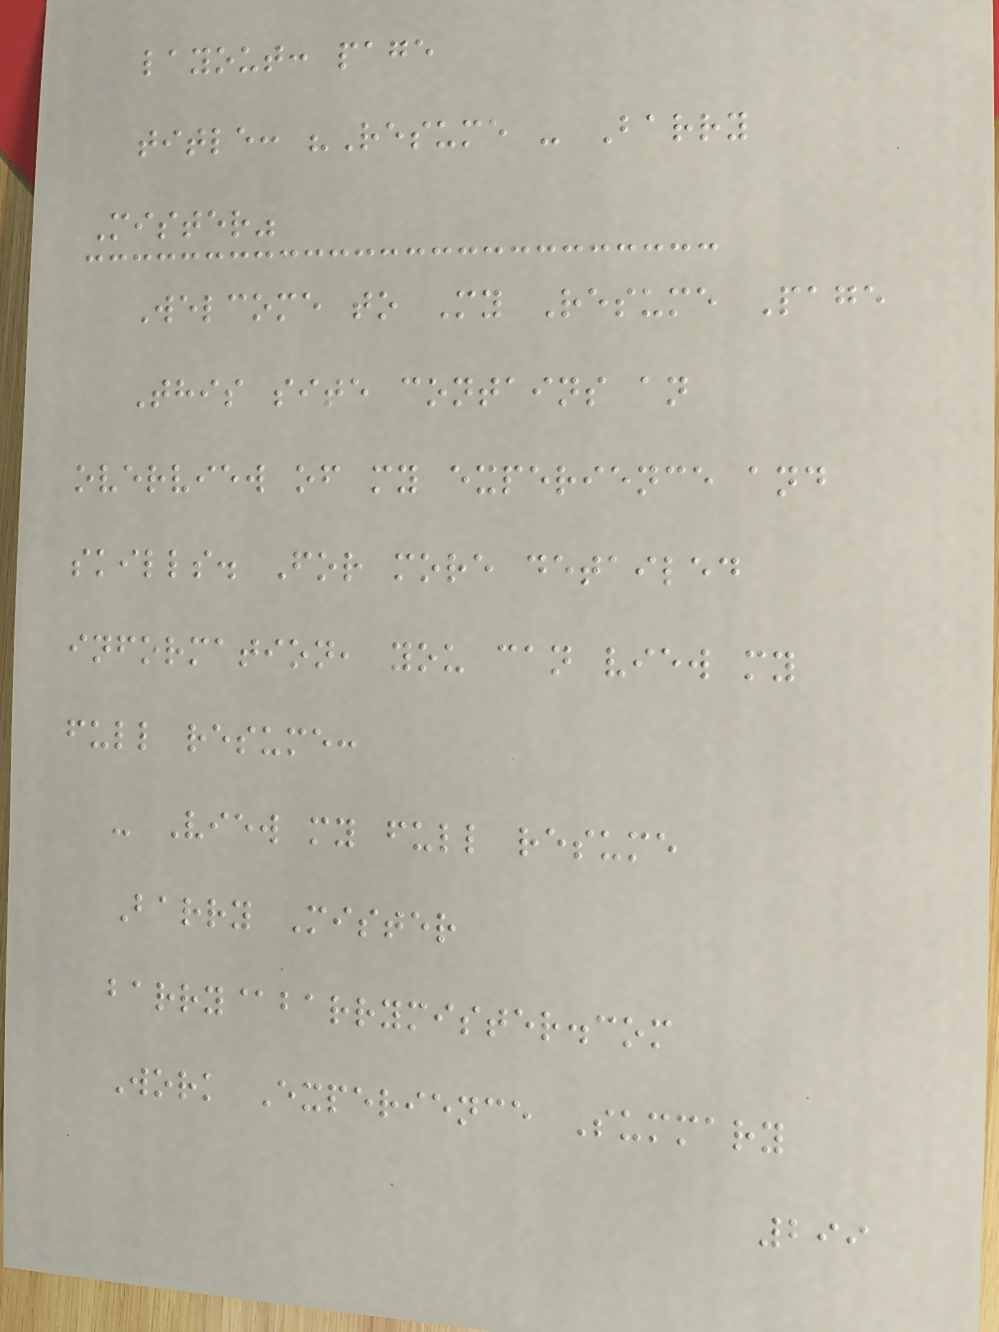layout: page
title: "Resume - Barry
Mister"
Welcome to My Resume Page
This site contains an
overview of my experience and
skills. For more detailed
information, you can view my
full resume:
- View my full resume
Barry Mister
barry@barrymister.com
Work Experience Summary
299
